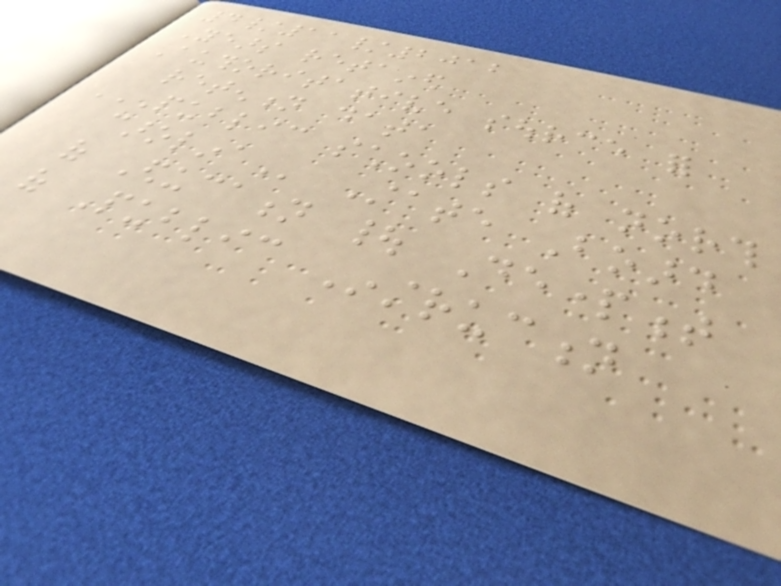4/11/2012
Years retained
Authoritative source for
retention data
PUBLIC SCHOOLS OF NORTH
CAROLINA State Board
of Education | Department
of Public Instruction
